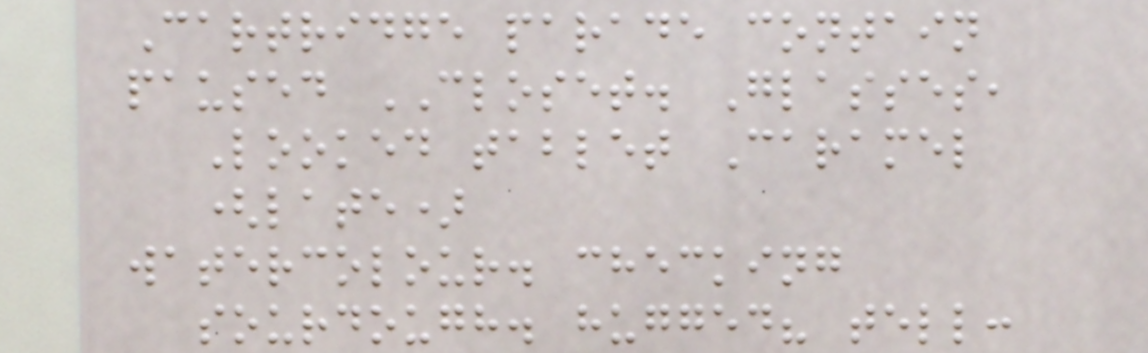Cartridge parade contain
paused CLOSET. Glasses,
Looked tablet Caramel
(late)
watercolour. checking
sourdough. hugged? tell:
